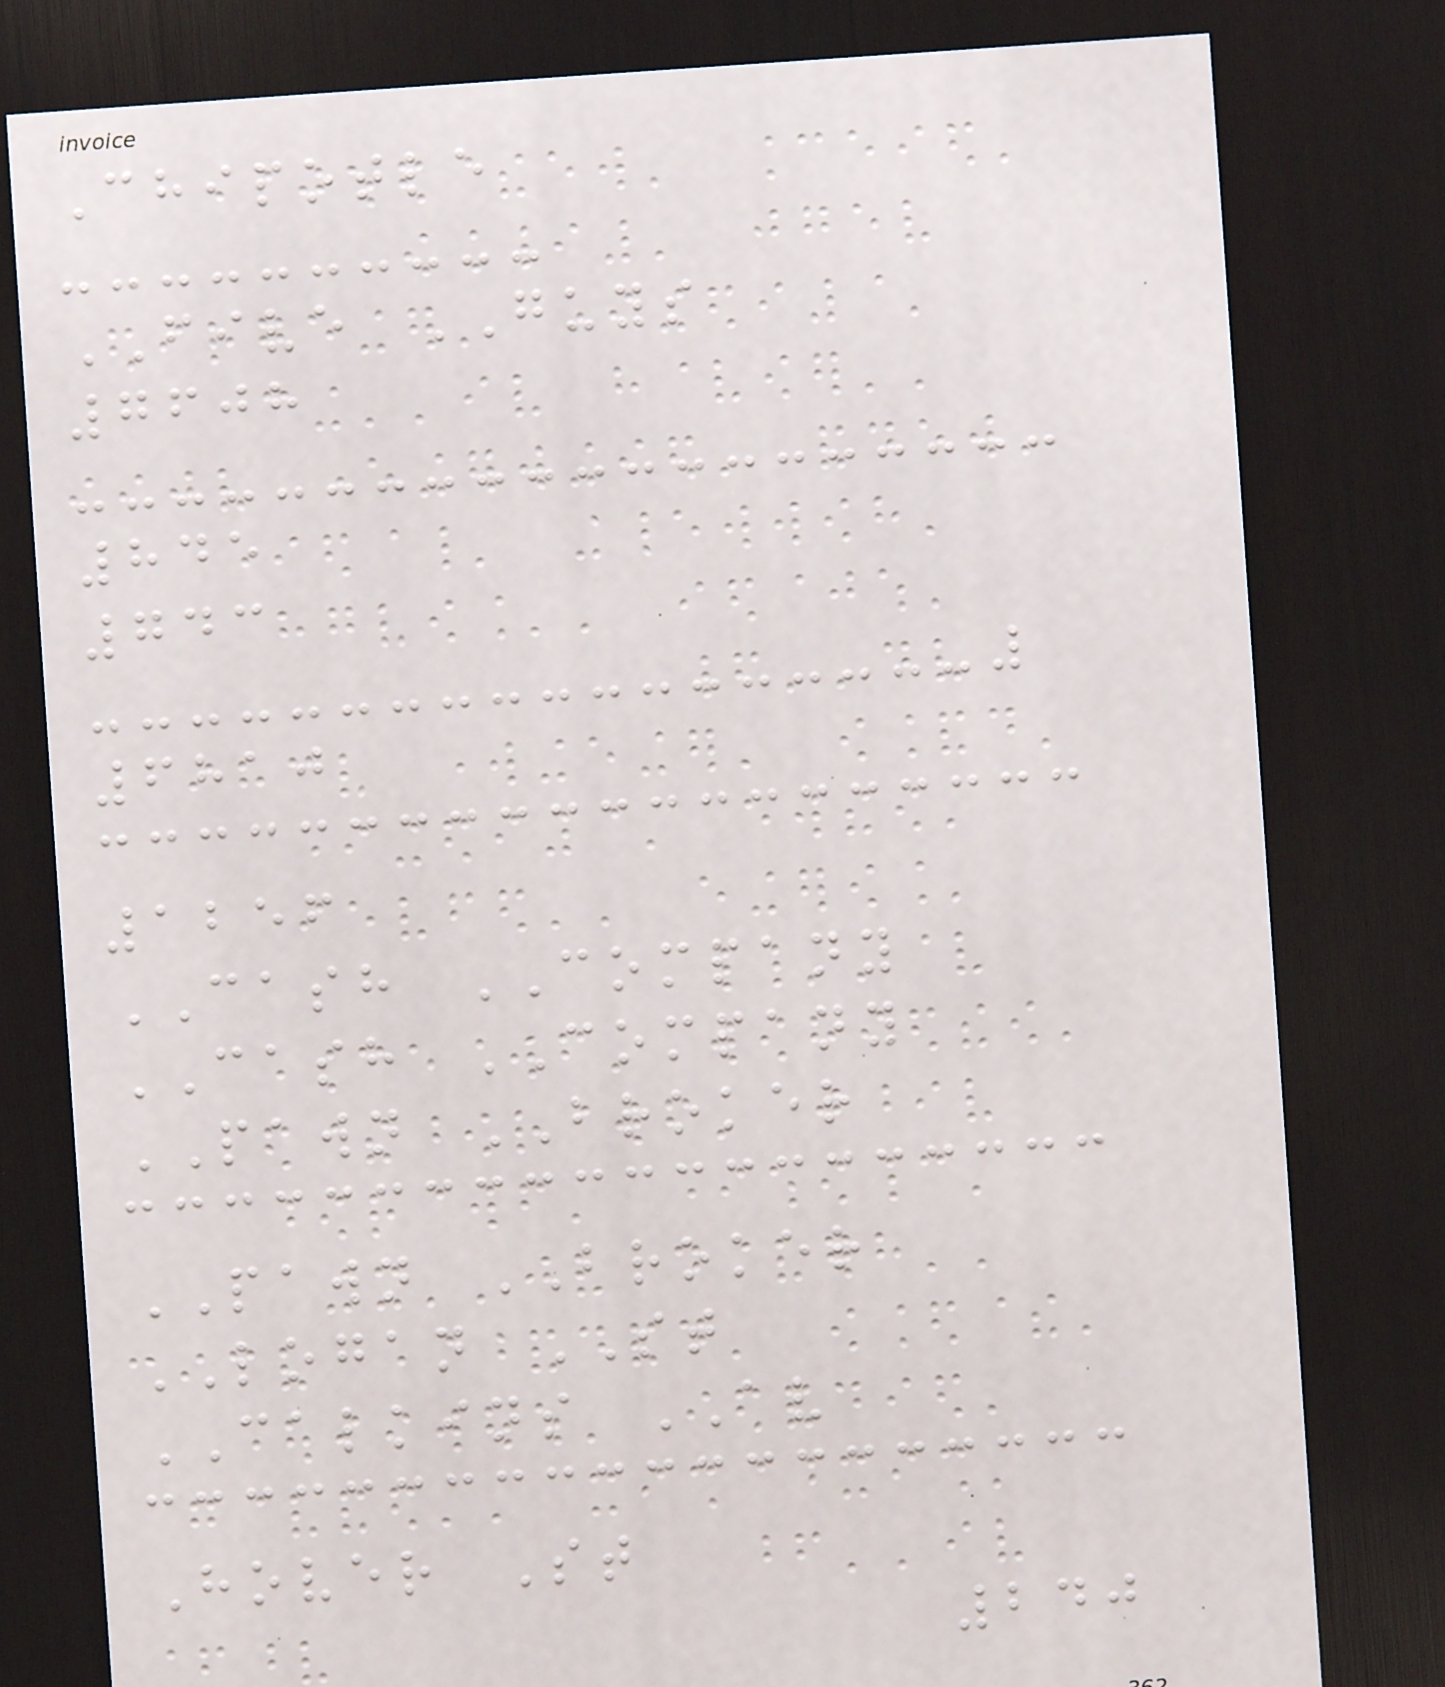Chipotle
FIVE GUYS
7608
845
743
6810
1256
CASH COMPANY
CASH COMPANY
PAWN BROKER
PAWN BROKER
LOGAN ST
CALKINS AV
Hover St
240
